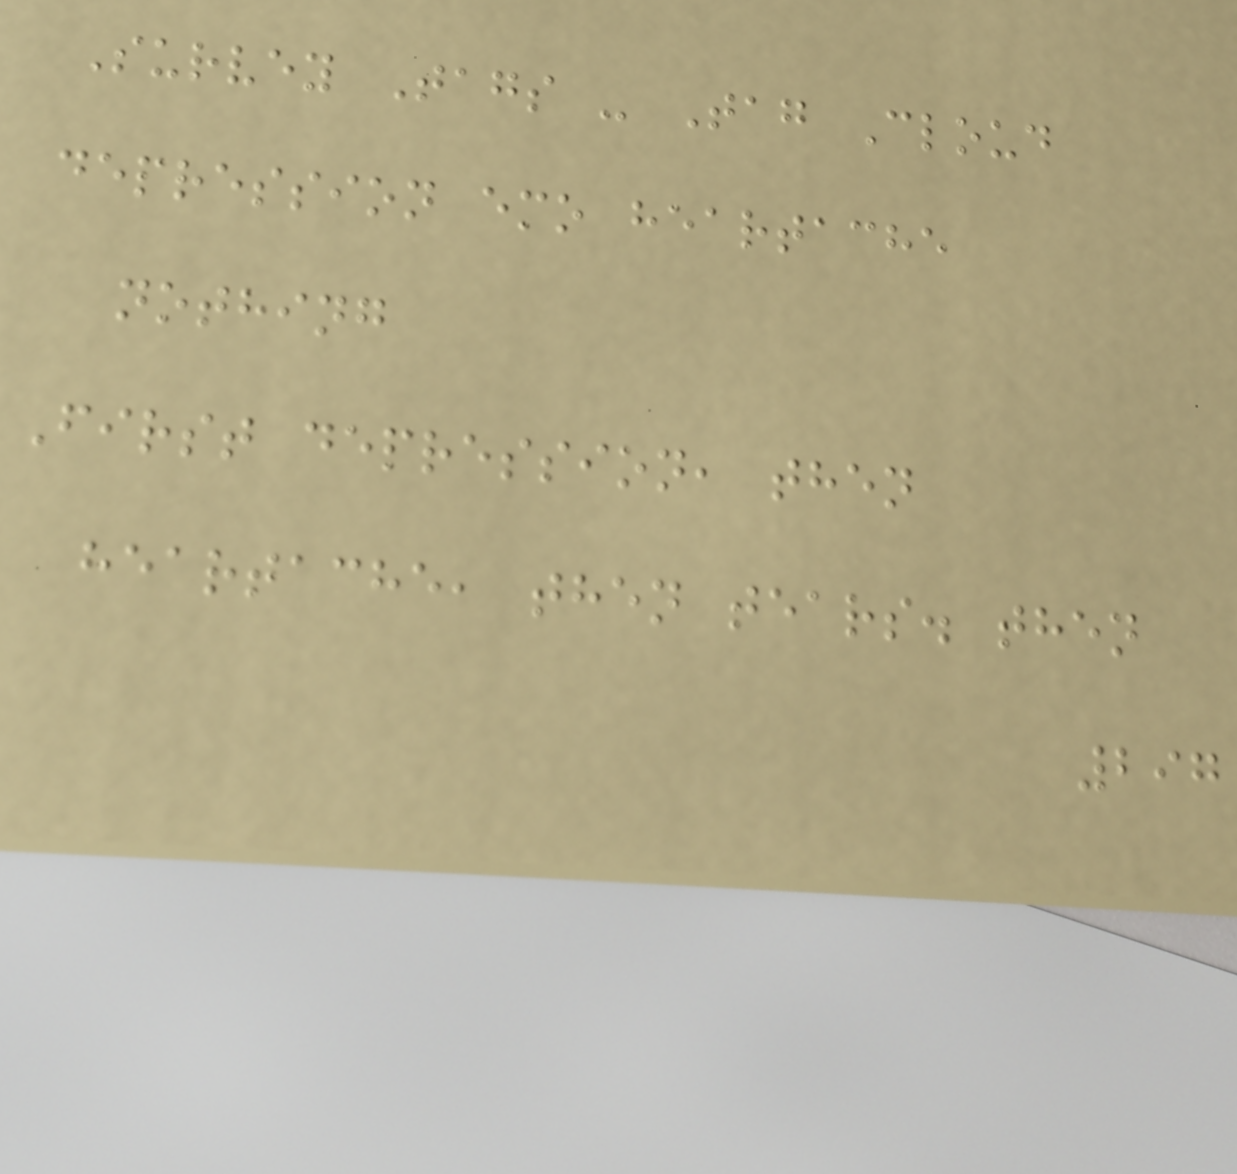Survey Tags - Tag Cloud
depression emo heartache
nothing
First depression, then
heartache, then tears. then
297
